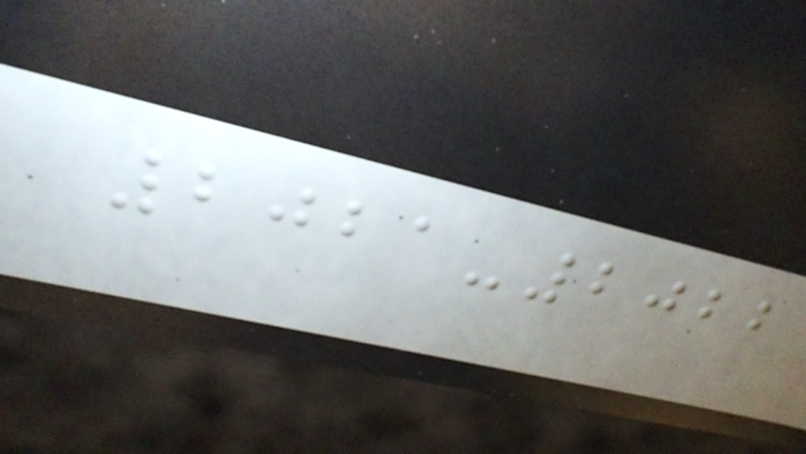2021-2022
